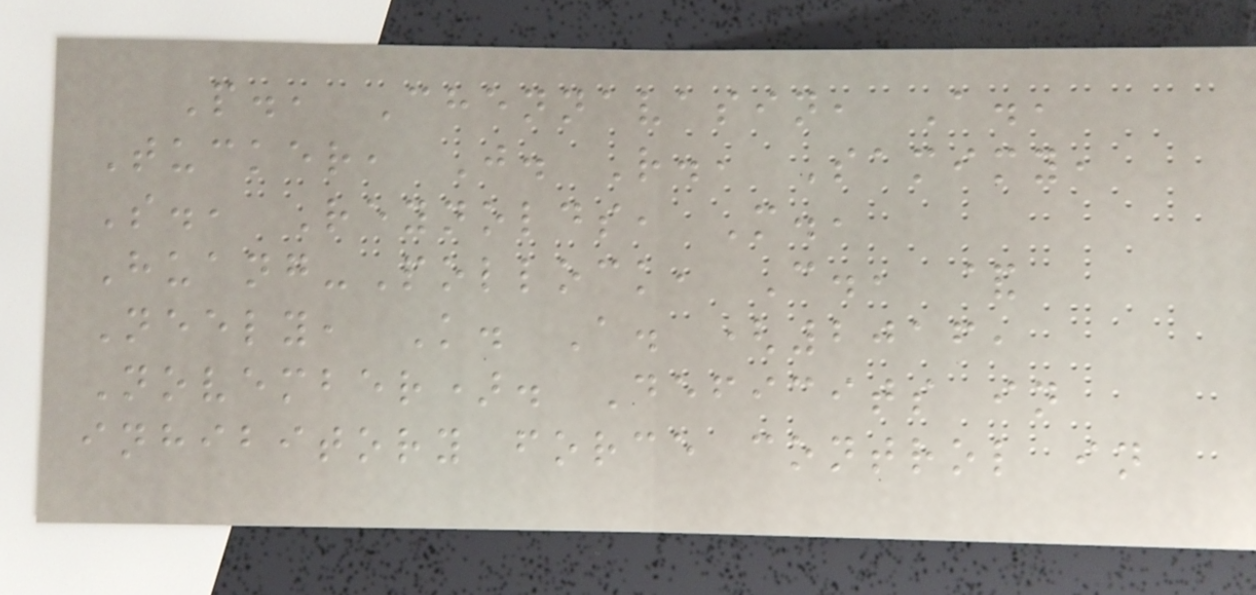P., Chennavasin, A.,
Tucker, J. R., Samimy,
S., Reynolds, M.,
Huang-Pollock, C., &
Neely, K. A. (2016,
November). Deficits in
inhibitory force control in
